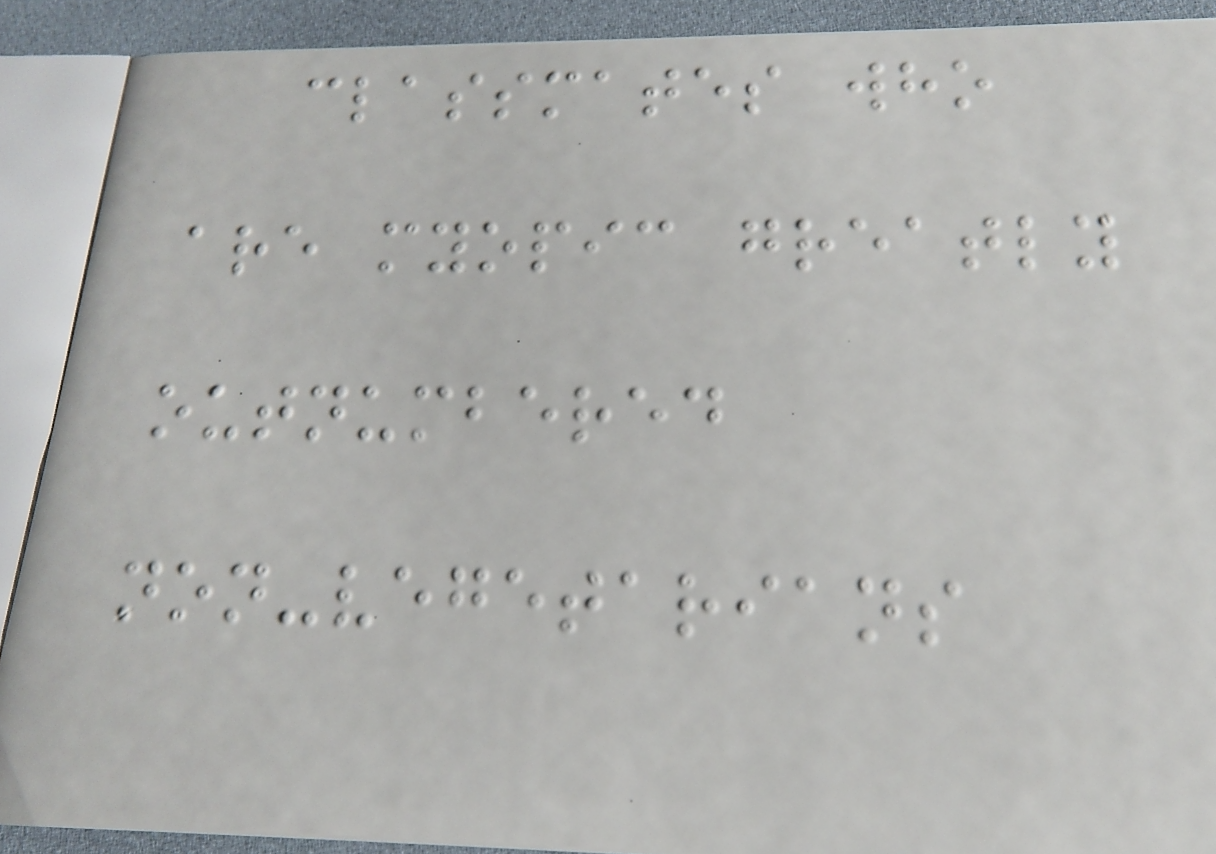classmates who
are myopic greatly
outnumbered
non-vegetarians
